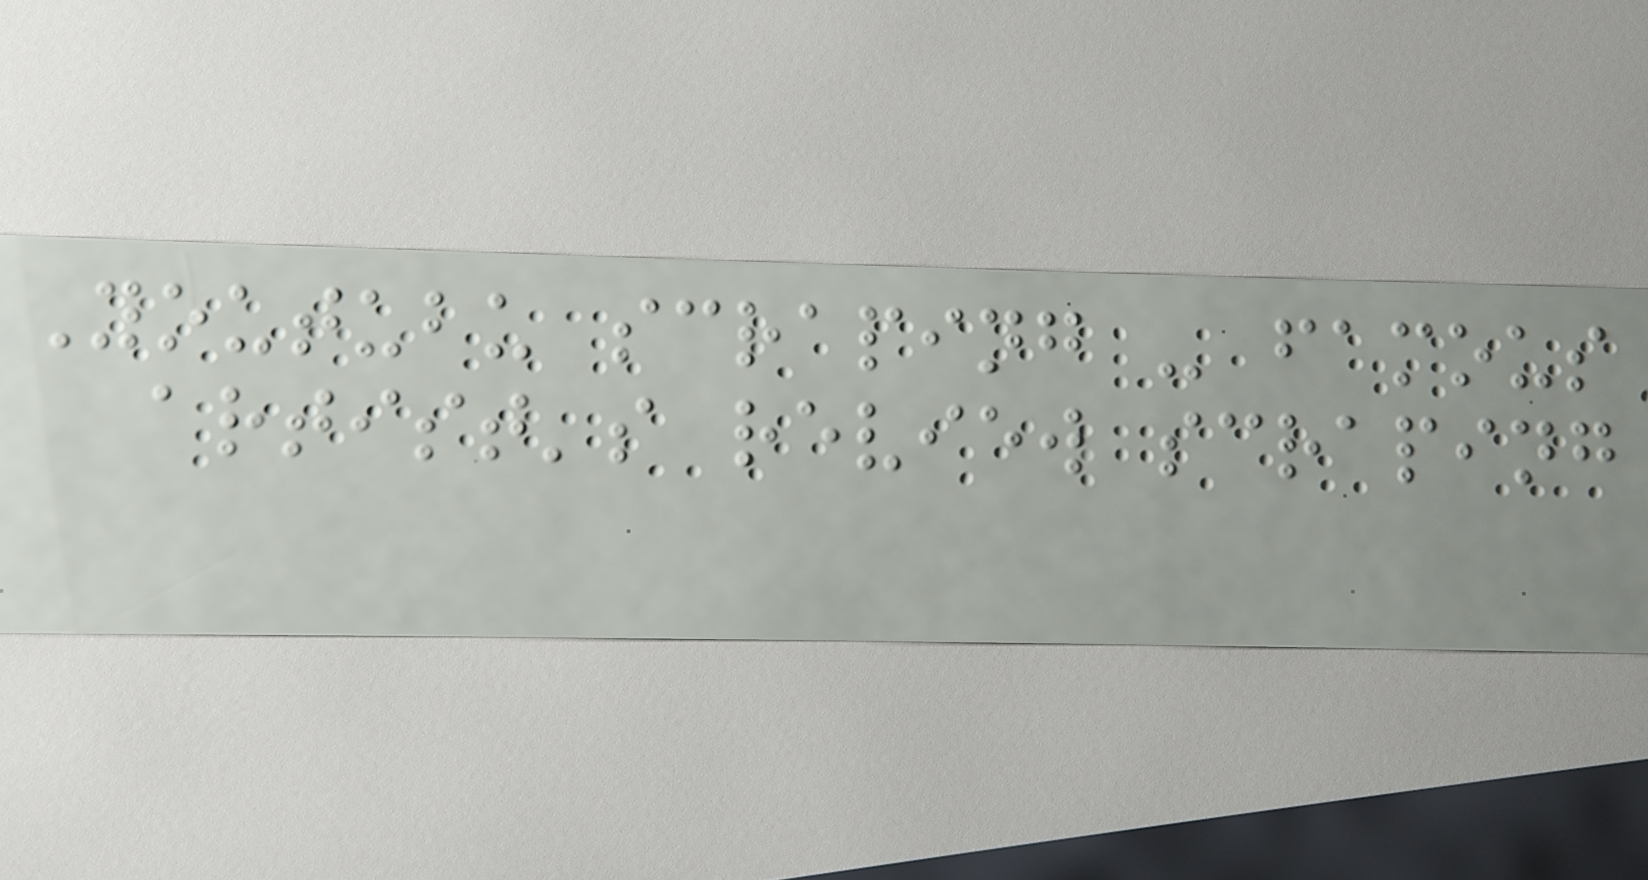Youtubu scraping - famous
artist's review scraping
